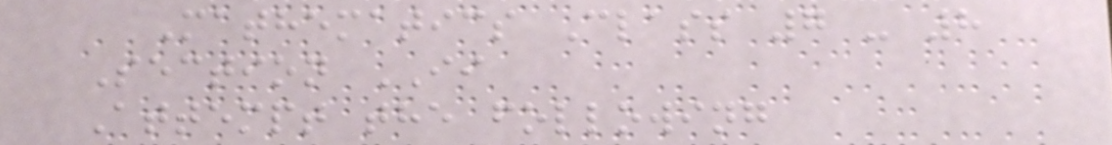Mathematics Class 7 - 8
Section II
Attempt the following
